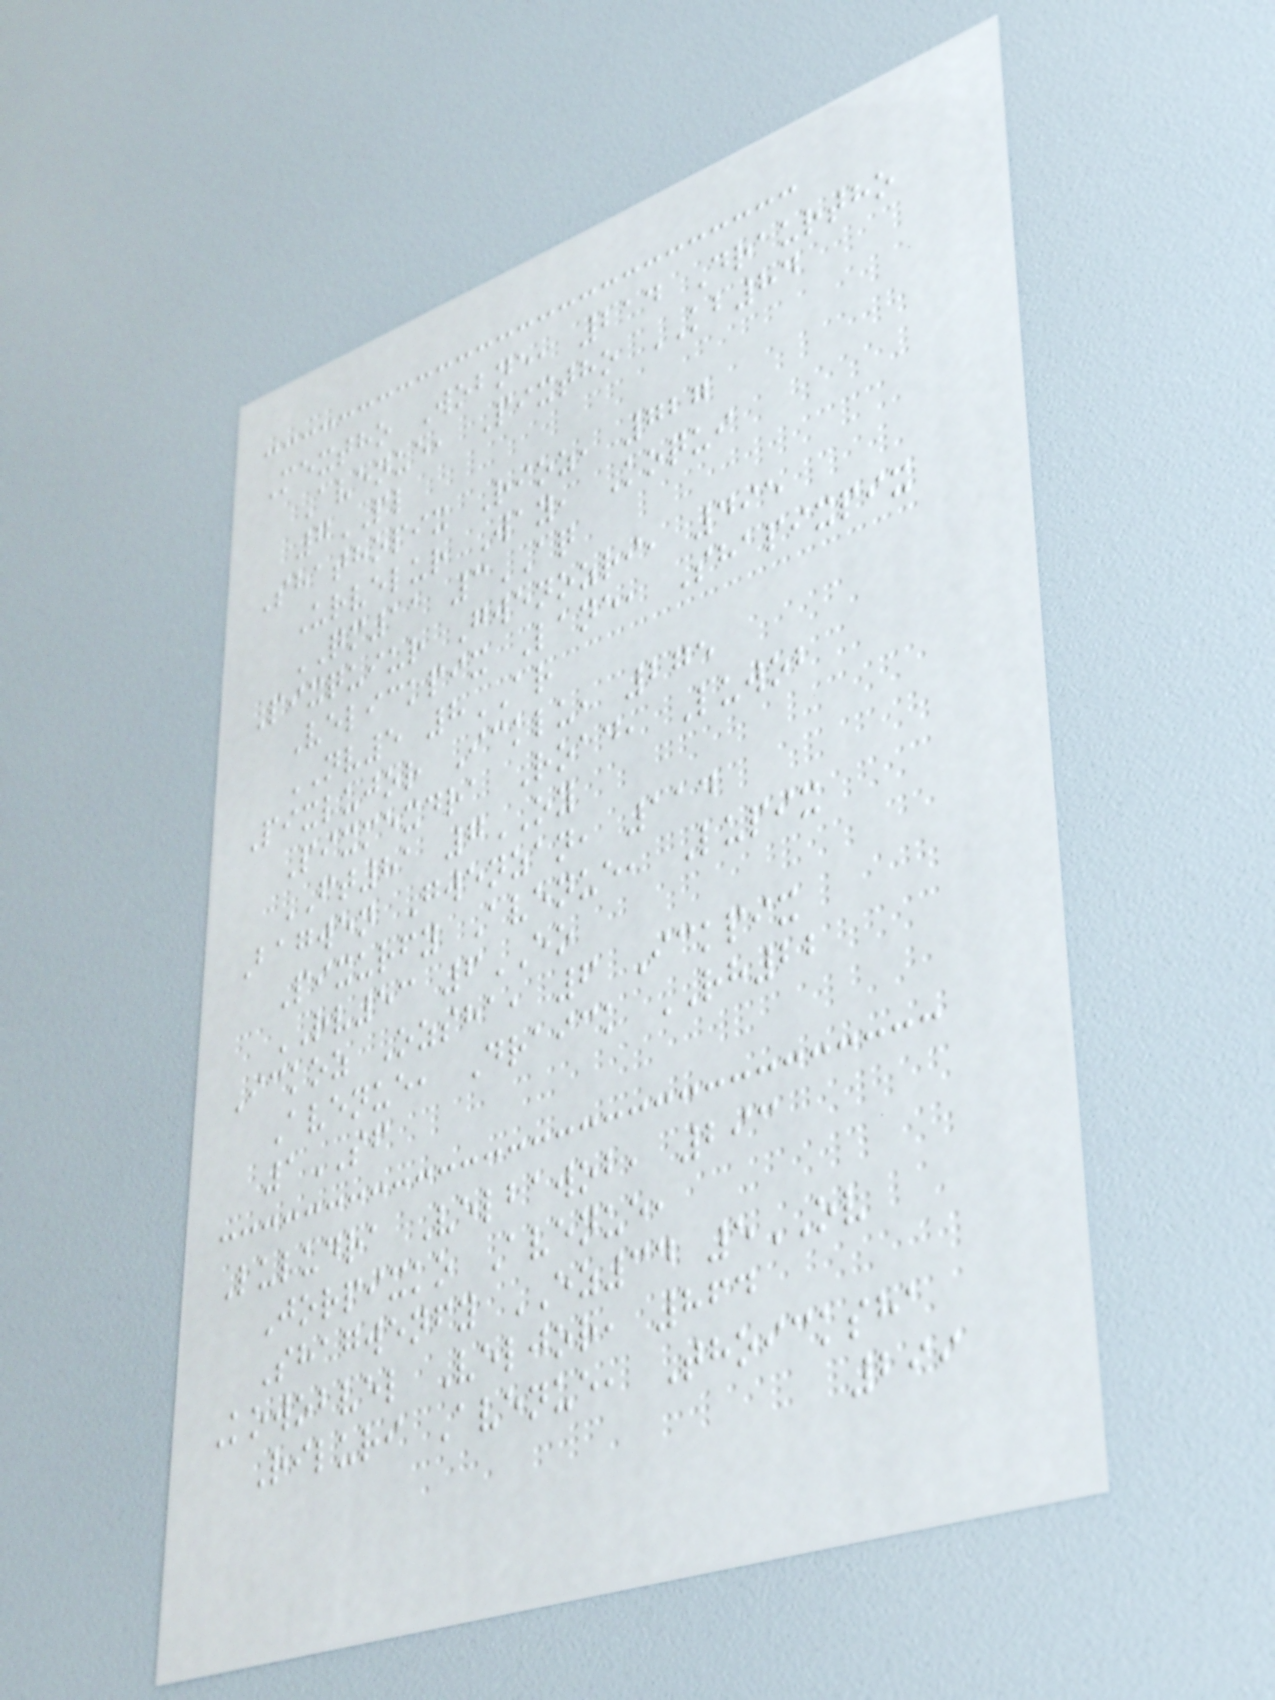Mextho Wobne, 214 Draurtho
Avenue, Pixtho KB84
7PL
Shathopix Rioz, 727
Urvelur Way, Koqui
QM11 3AQ
Pixquiur Gwenozri, 495
Velickpix Lane, Shapixpix
NV5 8AR
Pixlujor Icklu, 275
Pixmexdra Road, Luwob
FT81 7OY
Bagwen Gwenzan, 114
Pixurfy Avenue, Lupix
RV53 6EO
Ickoz Ozsha, 6 Ickpix
Avenue, Draick RH22
1SF
Luludra Velbawob, 293
Jorpixko Avenue,
Shagwenfy EZ34 5OV
Kowobvel Veljor, 864
Riluri Avenue, Thoicksha
299
